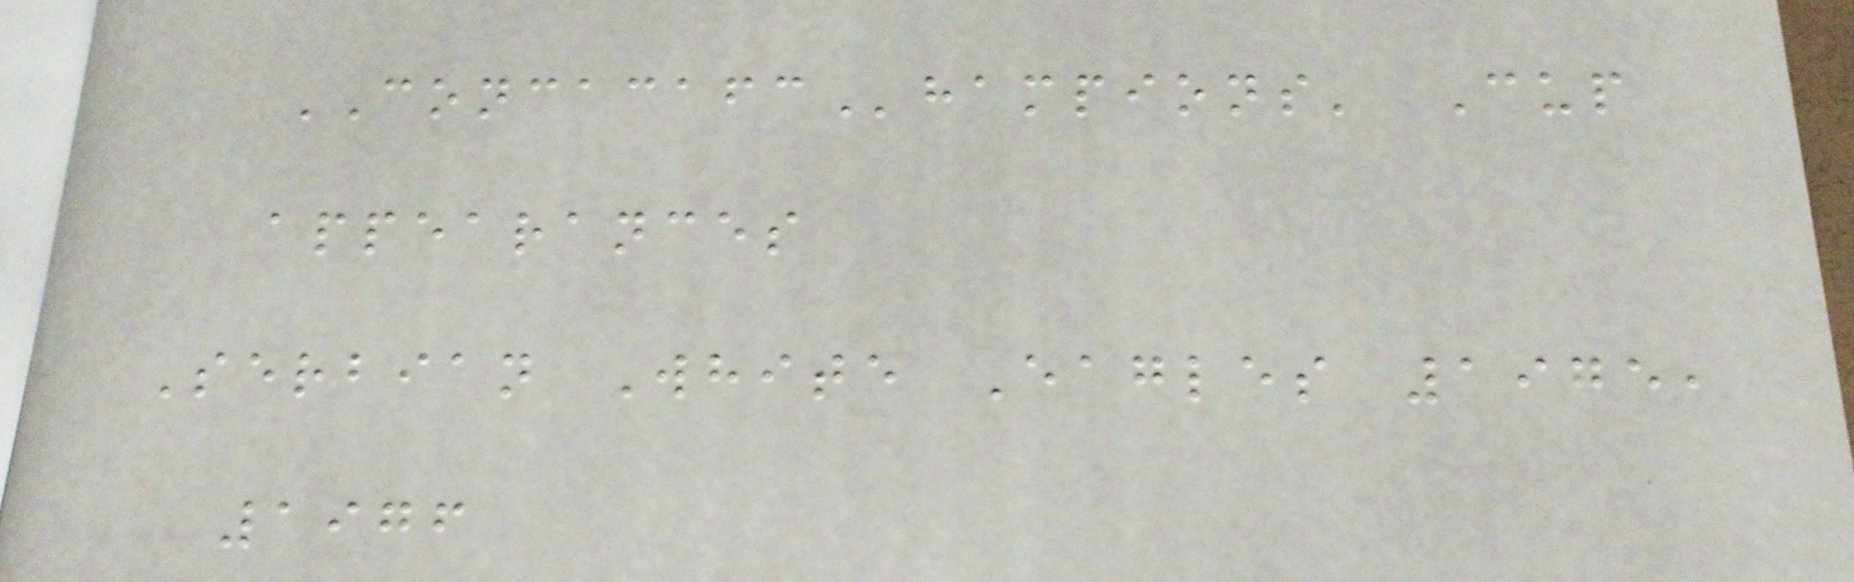CONCACAFChampions' Cup
appearances
Serbian White Eagles 1975,
1976
